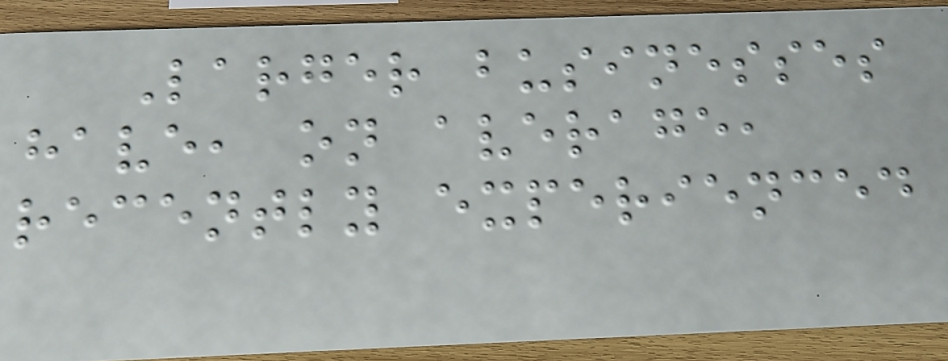Larger businesses
have, on average,
recently experienced
